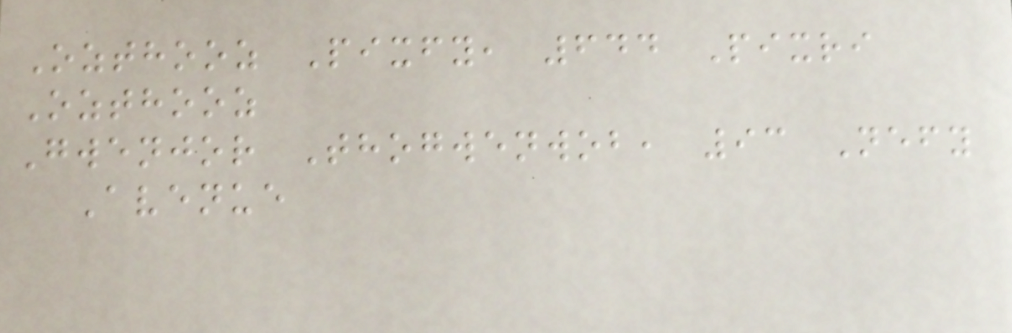Ozthooz Pixfy, 644 Pixri
Ozthooz
Gwenjor Thogwenwob, 93 Nefy
Avenue
